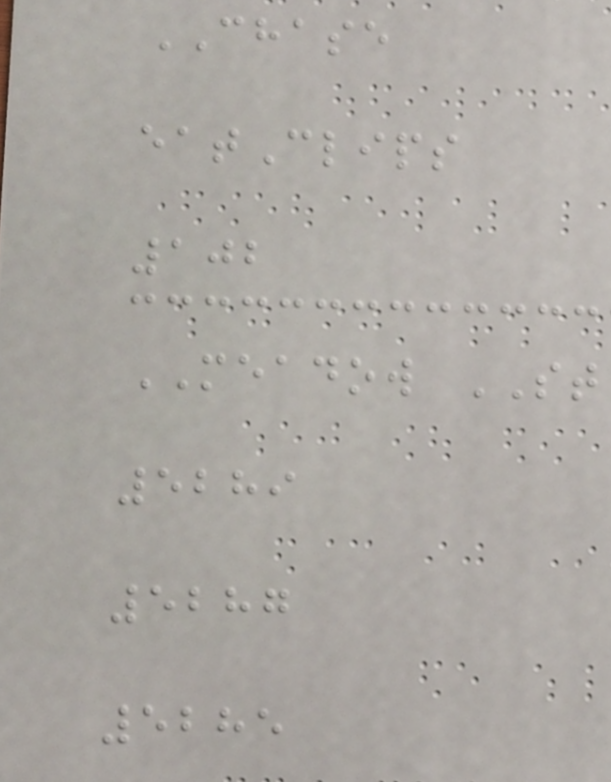CHASE
eatClips
102
MEADOW ST
5289
5287
5285
